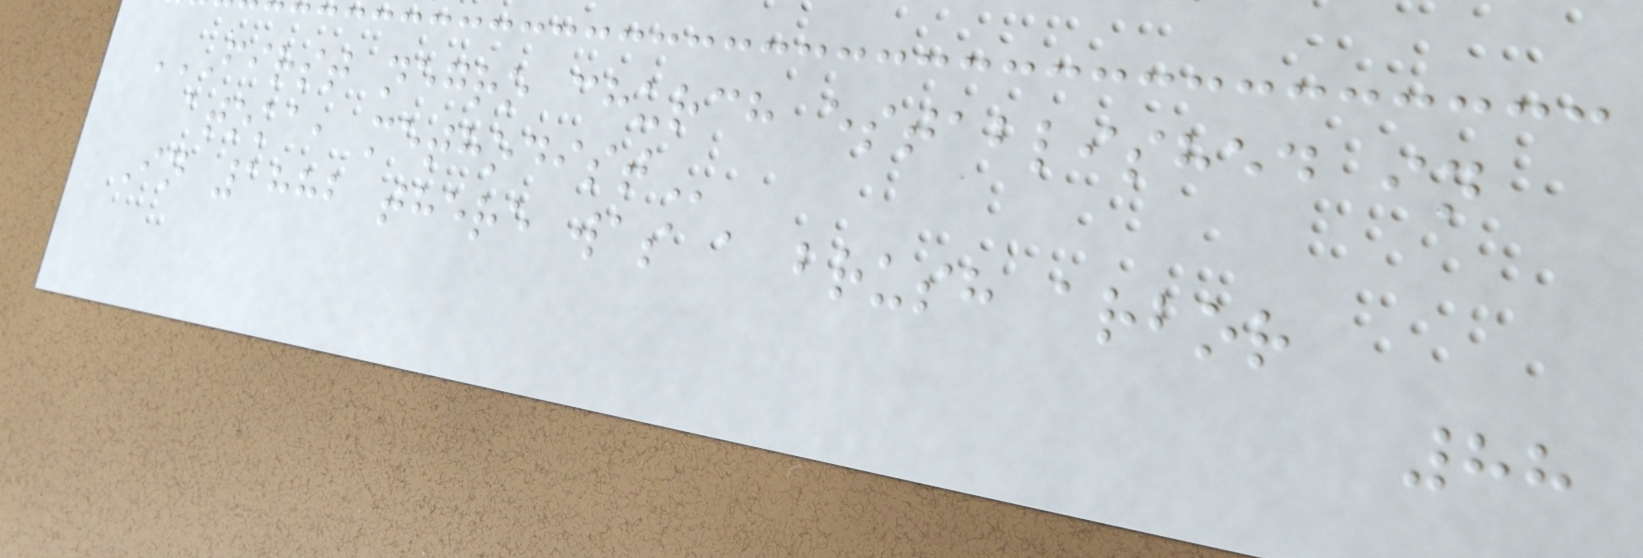FIRST NEGRO CHURCH ESTABLISHED IN
ATOKA, METHODIST
In 1882 there was a brush arbor
88
